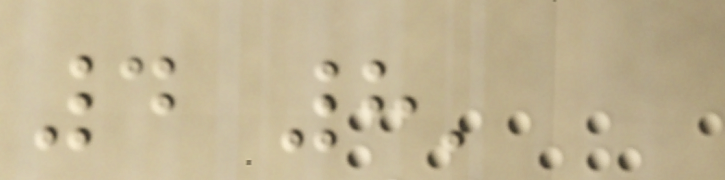4 8'
